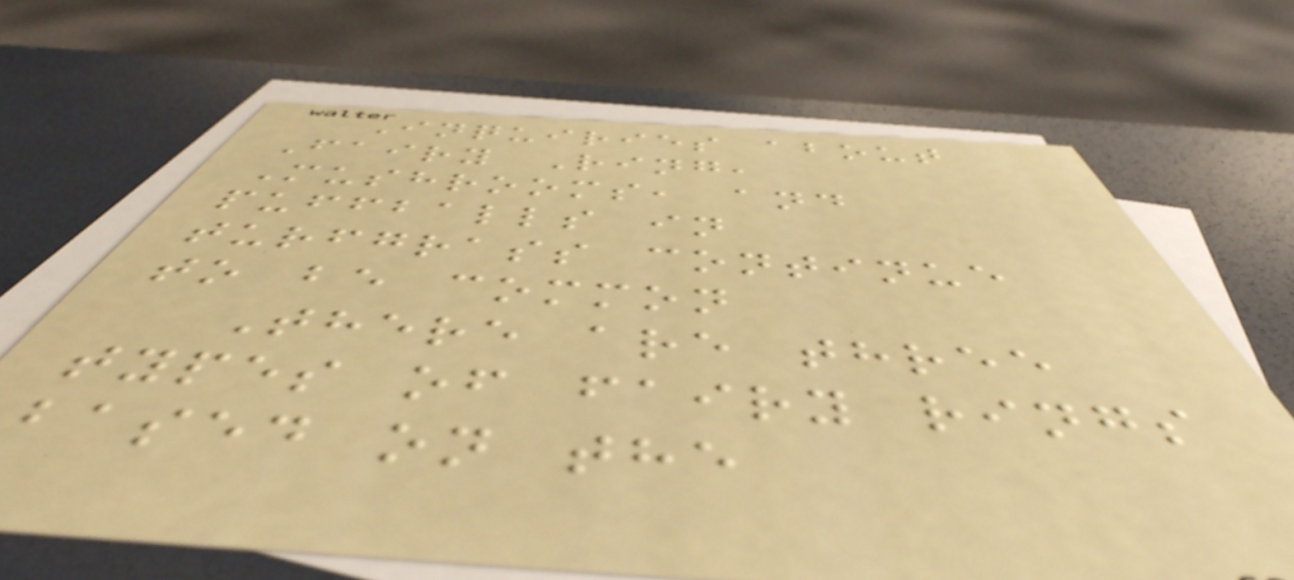Inquiries about
Fairy Ring,
Mushrooms, and
puffballs in
turfgrass continue
to be common
There are three
types of fairy rings
based on the
